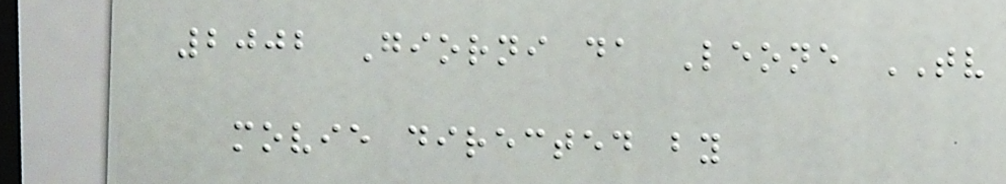2002 Giorni da Leone TV
movie directed by
